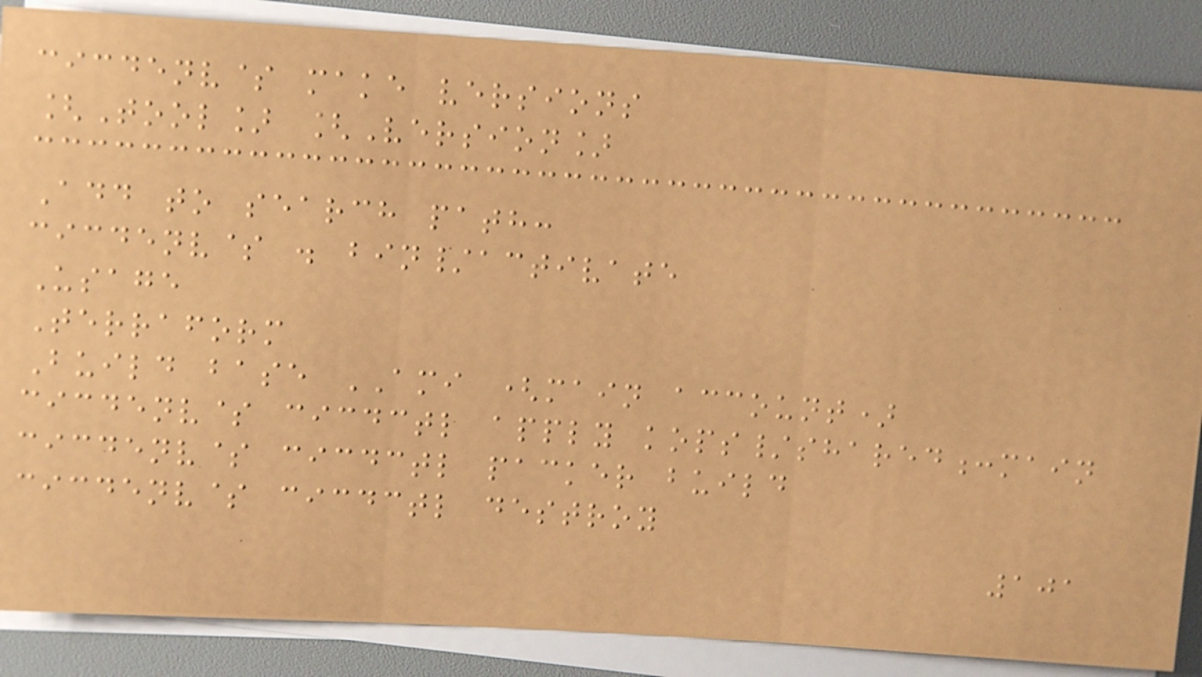cicdenv$ make versions
[Tool] [Version]
Add to search path:
cicdenv$ . bin/activate
Usage
Terraform
Build base AMI (main account)
cicdenv$ cicdctl apply kops/shared:main
cicdenv$ cicdctl packer build
cicdenv$ cicdctl destroy
101
